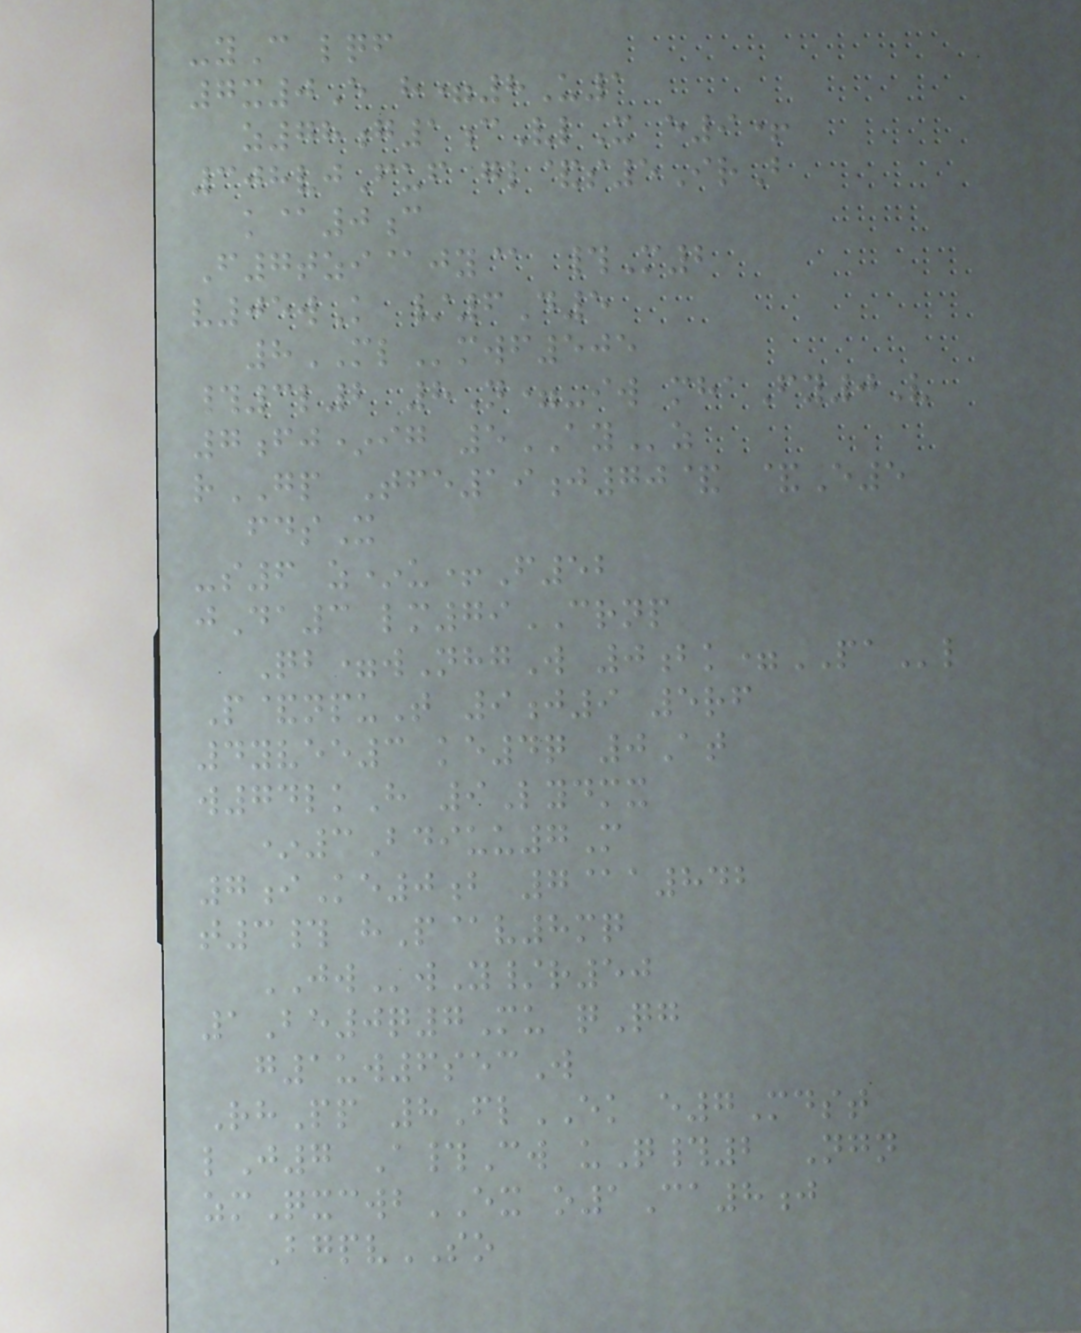-yC lqf
7x0E h=8U1
z78g1cVlX e9+
308vjFuf gl&s5IrB
k@0c
F7tzi@jy@ #M2
v05wK /6D5
8MLmwf505
#3l2 8N=-iw mhaFy0V
7fj*ig 5AYz
rGP Tfe19j70& &E5
fdsX
-s6 z*u+F52
jDa3 lm79CRNP
Qb=wNhgW 0bk=PAl
P&npuT 9j9 5rf
4yvee3 ke4q 0At
w74lkH 9Lydmx
*3Bdiuu7M
7iKe0b 7@a842
t3# hP@v8mq
JWwY/r50
1Be0q7Mu qQg
g1uw6secW
RhPp 8FlEK e7Mdst
lJ7 A#Cw uQ#2 Ngn
zmQxcwbEX o1Ca8j
BgpvSO
